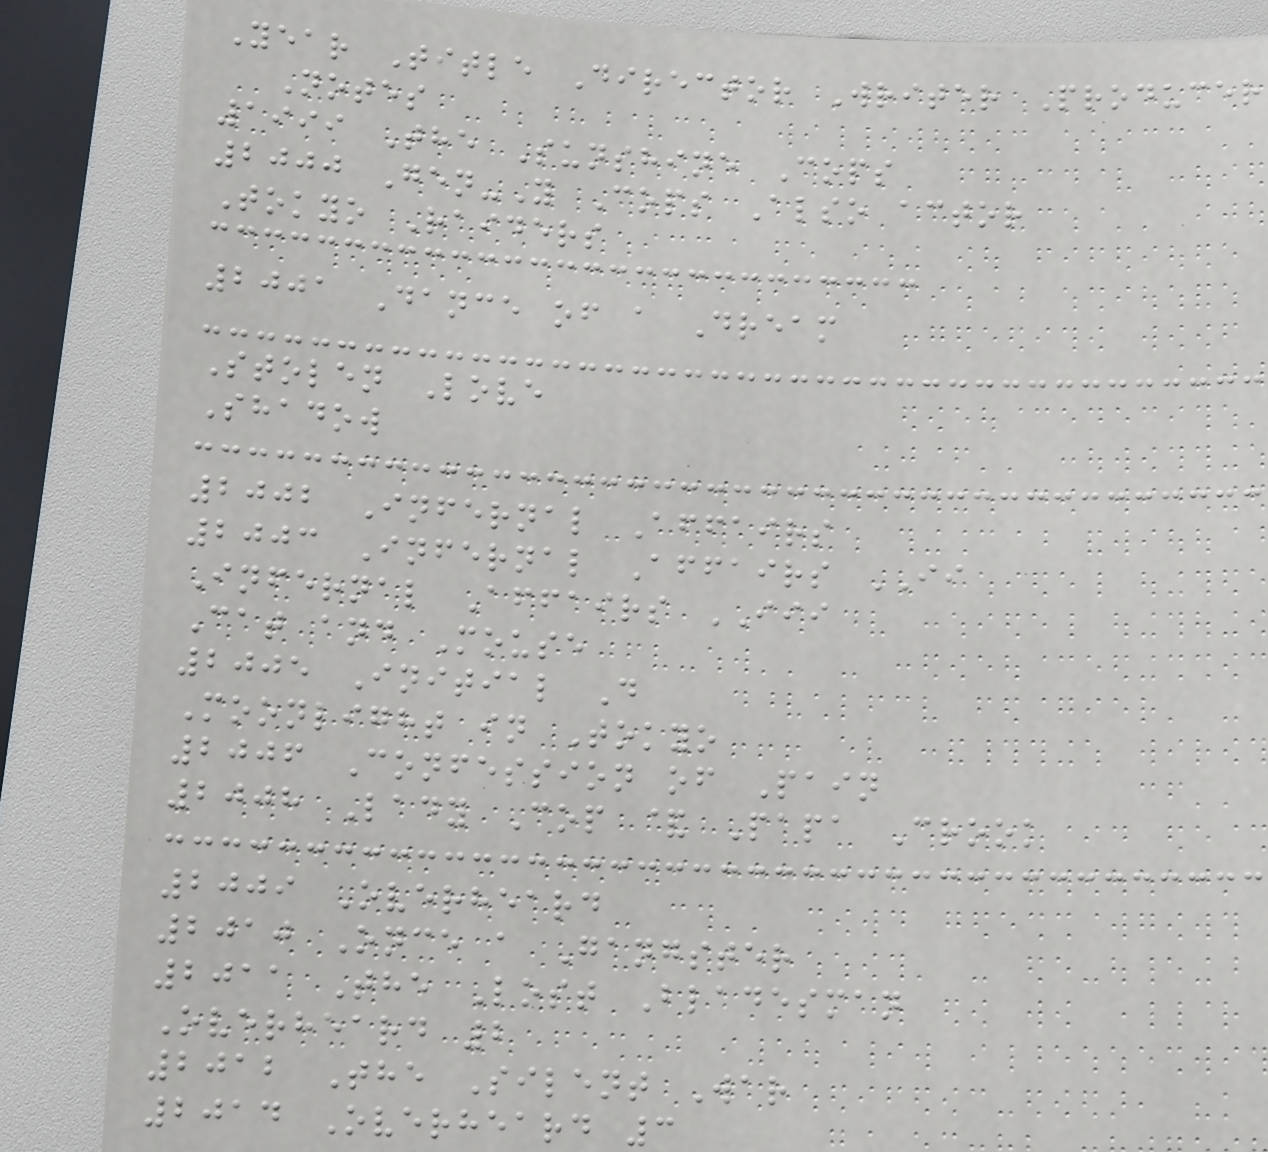Year Title Director Writer Producer
Notes
1999 The Sunshine Cops
2000 Gen-Y Cops Also actor
Tokyo Raiders
2001 Dance of a Dream
Stolen Love
Shadow
2002 Infernal Affairs
2003 Infernal Affairs II
Infernal Affairs III
Cat and Mouse
2005 Initial D
Moonlight in Tokyo
2006 Confession of Pain
2008 Lady Cop & Papa Crook
2009 Overheard
2010 Once a Gangster
2011 The Lost Bladesman
Overheard 2
2012 The Silent War
2014 Overheard 3
